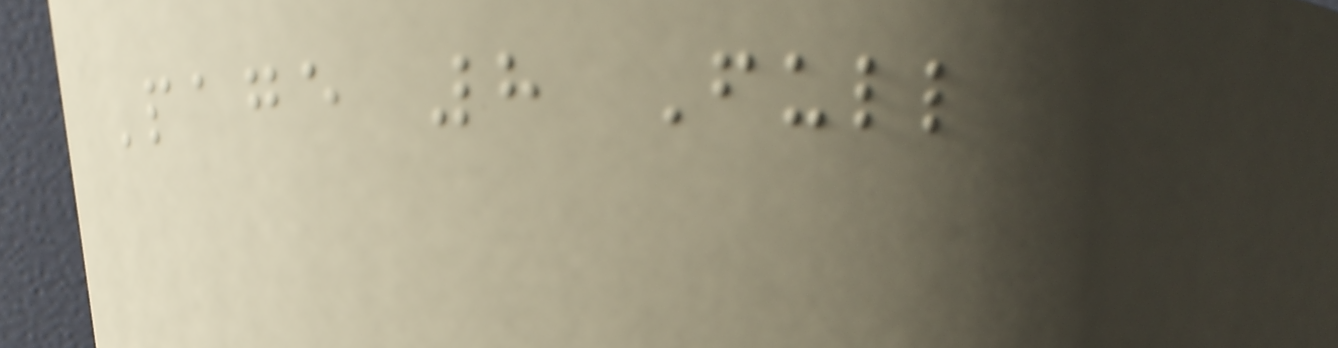Page 8 Full
